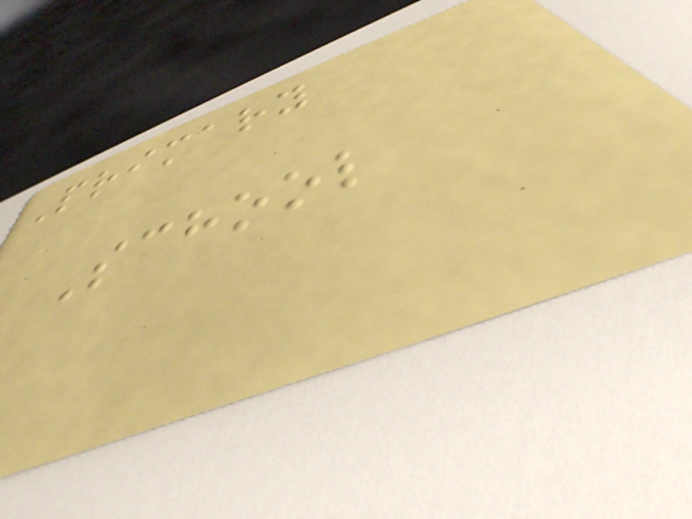Primary
School
